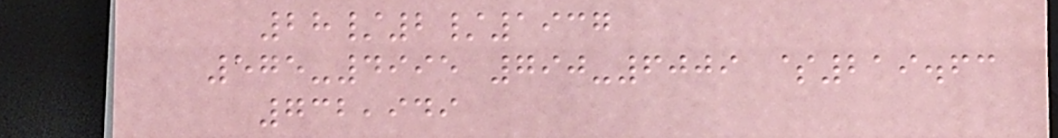28/2/1937
575-4995 790-6009 $219.63
732,949
